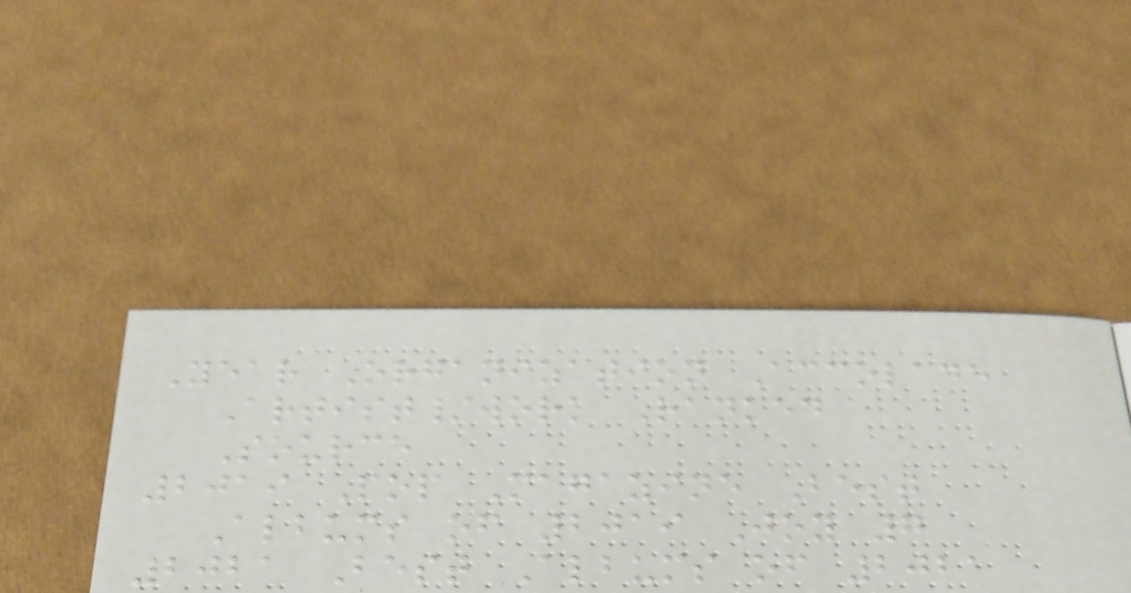Year Organization Accolade
Artist/work Ranked
Source
2019 Pop Magazine Best
Albums of 2019 Joy 7
2021 Best Albums of 2021
